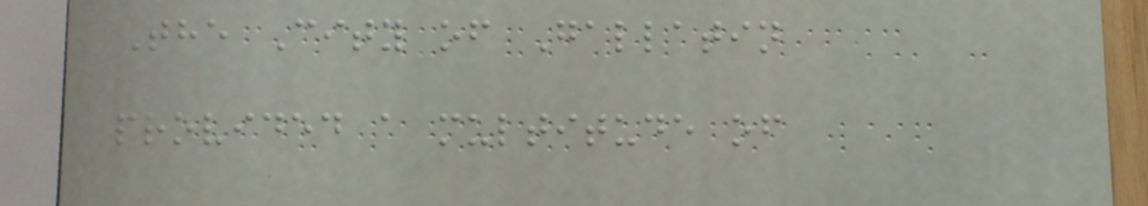The City of Gallatin
provided a multitude of
